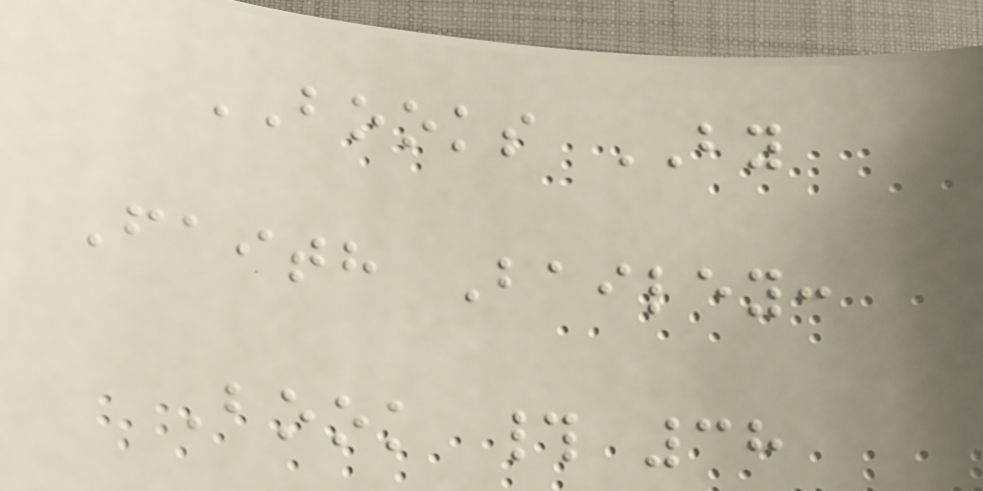BOOKS BY
Faith Bailey:
Book # 38
